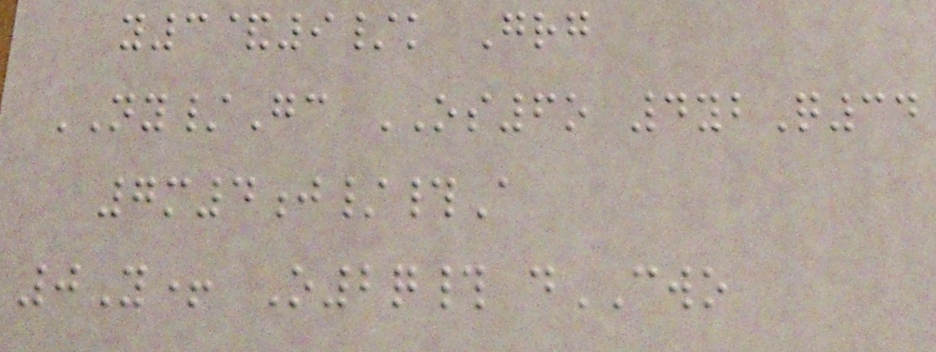y3&9/k Grg
NY/Gc OS6o 4ybQ34
7m4j/#A
0Y+ O2q# dCWO
